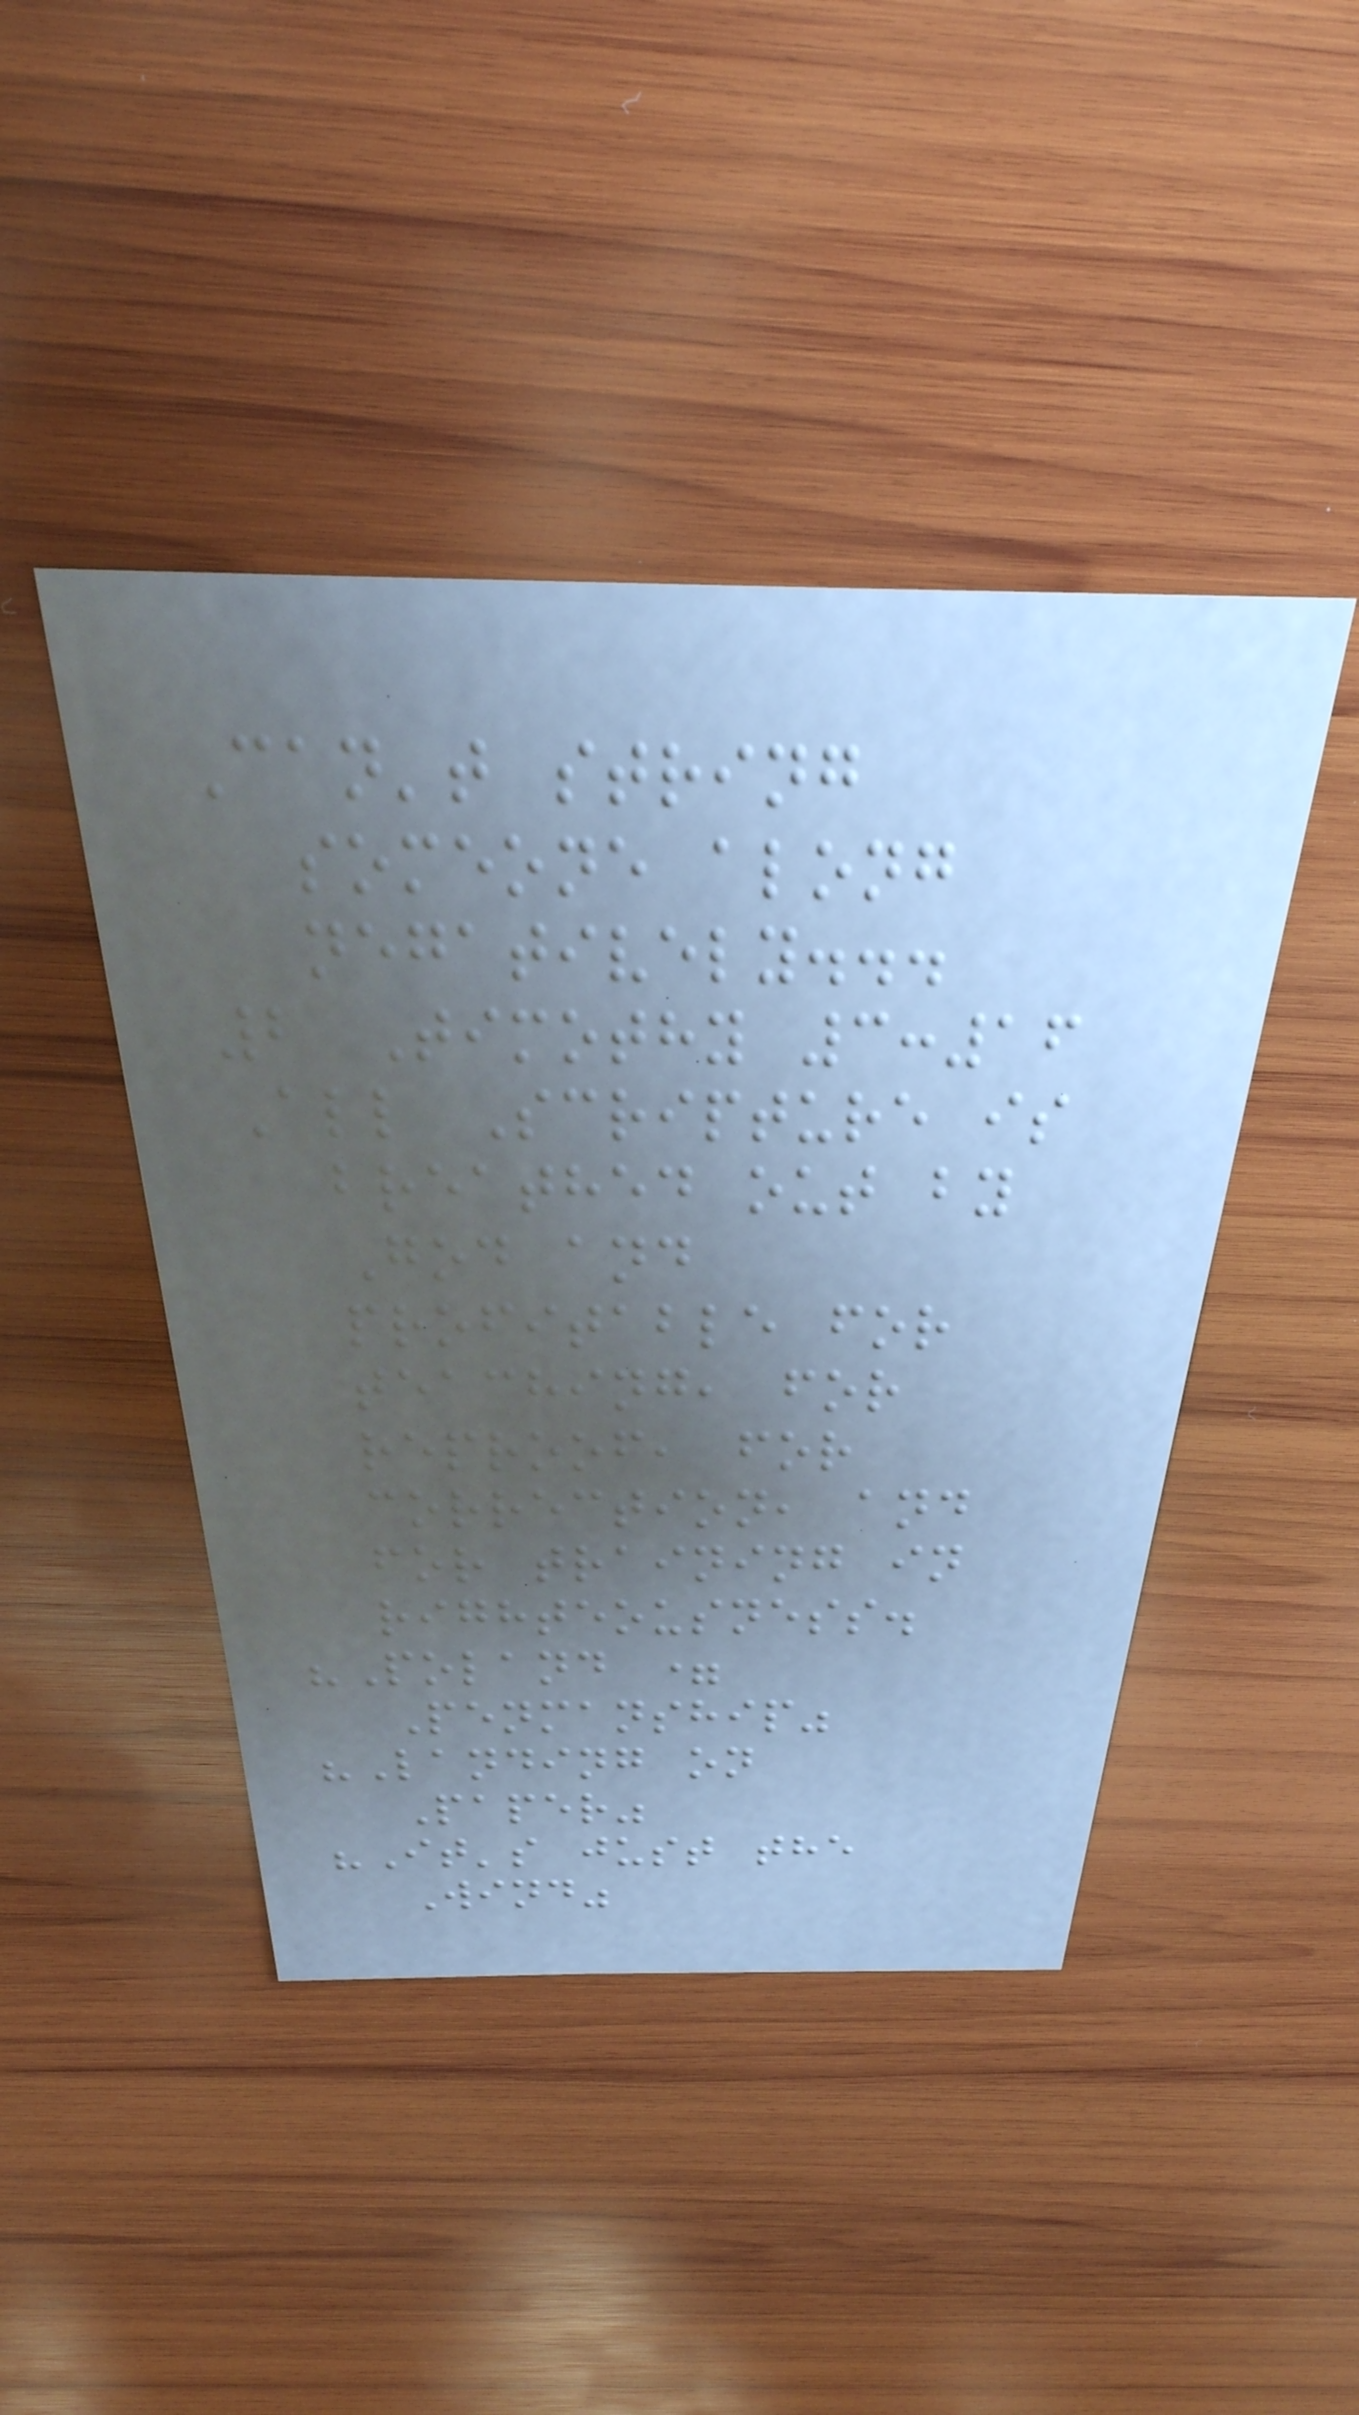Can't string
someone along
negatively...
2 Timothy 3:16
All Scripture is
breathed out by
God and
profitable for
teaching, for
reproof, for
correction, and
for training in
righteousness.
"Poland =
Penmanship"
"Landing on
Paper"
"It's just the
Wind"
